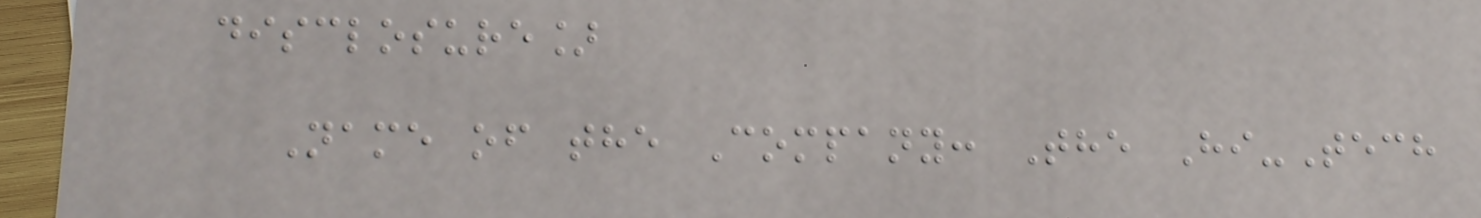disclosure]
Name of the Company: The Hi-Tech
